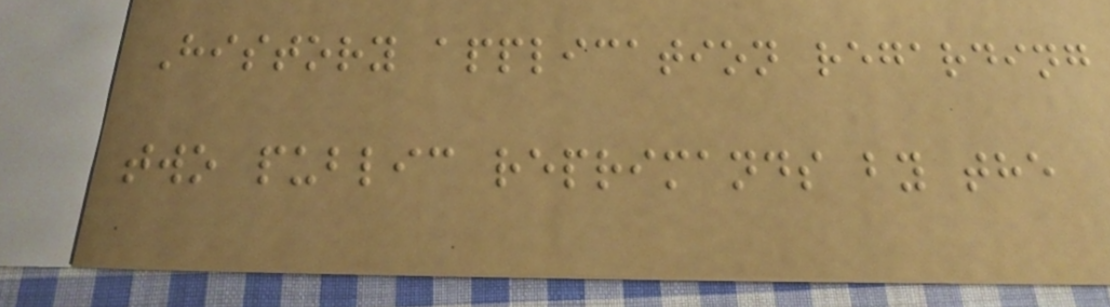History application regarding
two public reprimands by the
